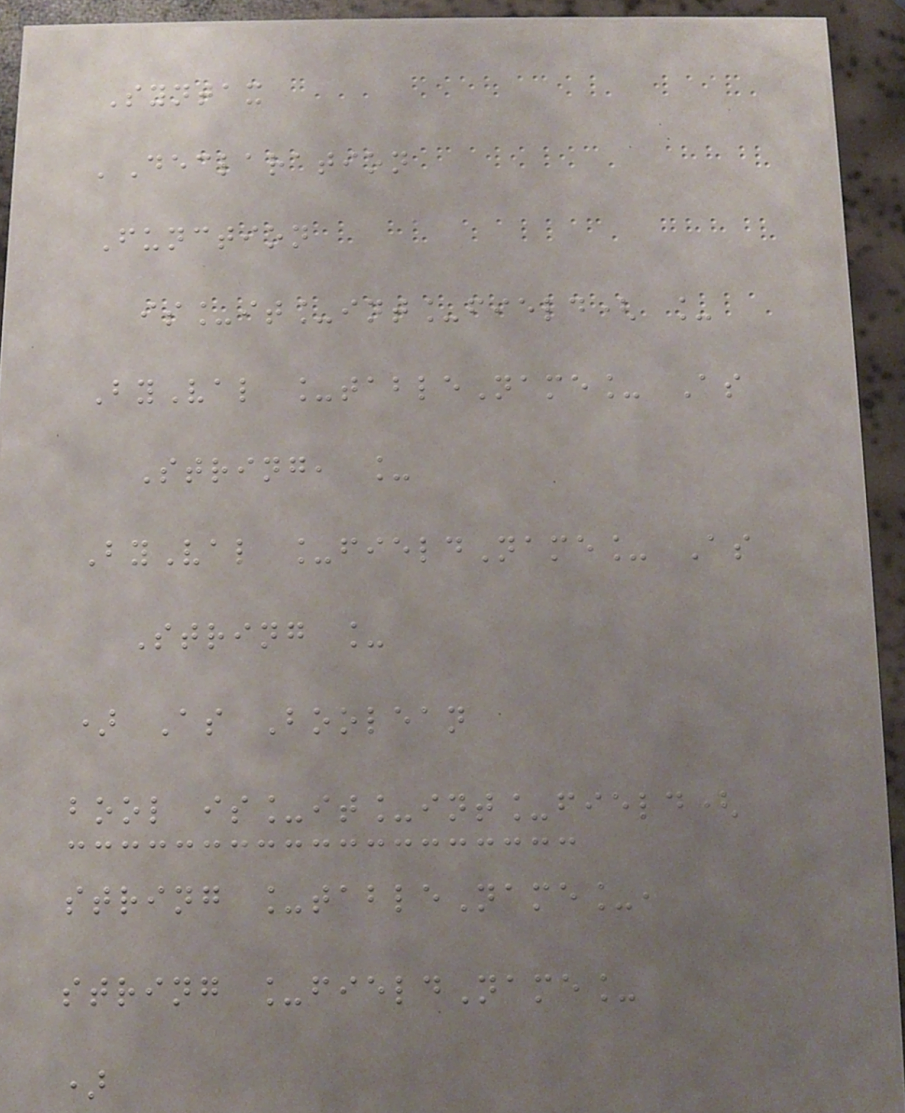Syntax
'Declaration
Function
is_it_int_field( _
ByVal _tableName_ As
String, _
ByVal _fieldName_ As
String _
) As Boolean
bool is_it_int_field(
string _tableName_,
string _fieldName_
)
